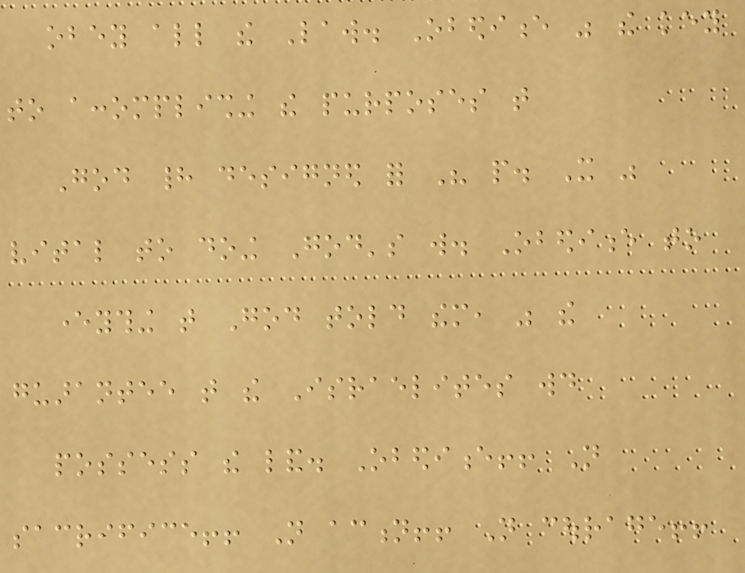obey all the Law. Obedience was the key
to accomplishing the purposes that
God had designed for His people. It was
vital to doing God's will. Obedience to
everything that God told them, was the
guarantee that the Israelites would
possess the land. Obedience!! Not
sacrifice!! Not action!! Not courage!!
